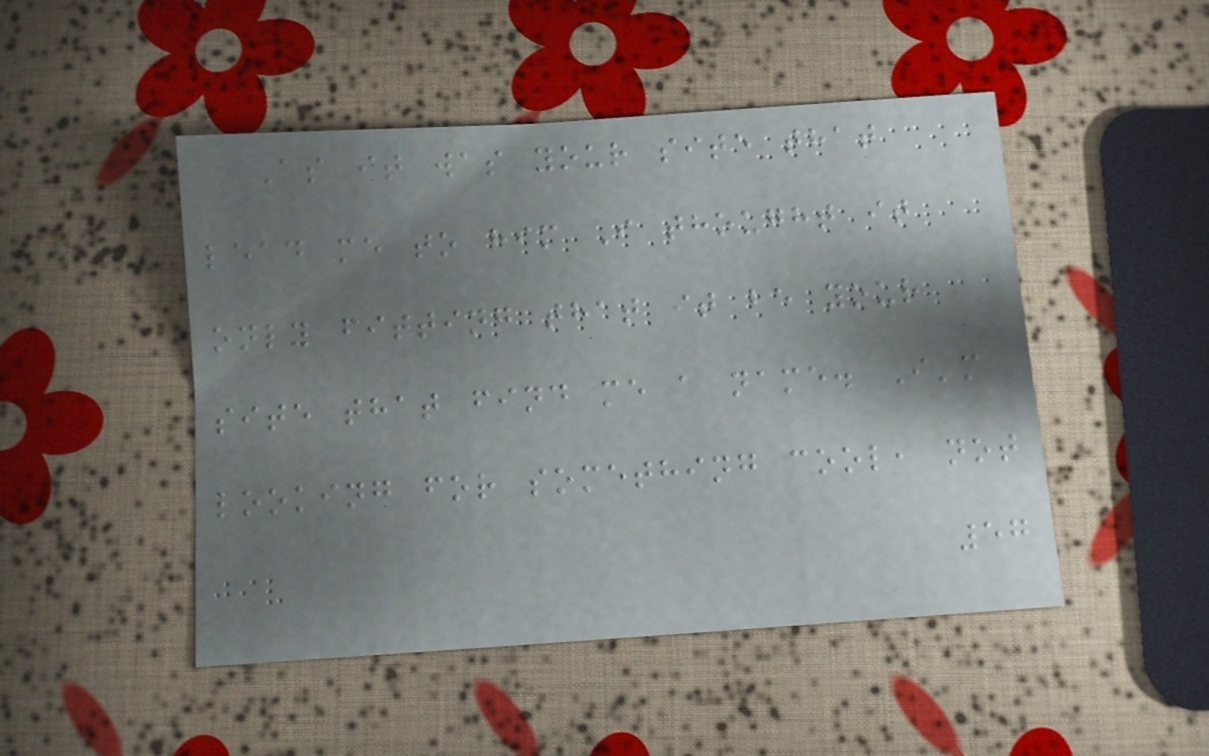As it was your site that
lead me to him I thought it
only fitting that it be your
site that find me a name. I'm
looking for something cool, not
57
